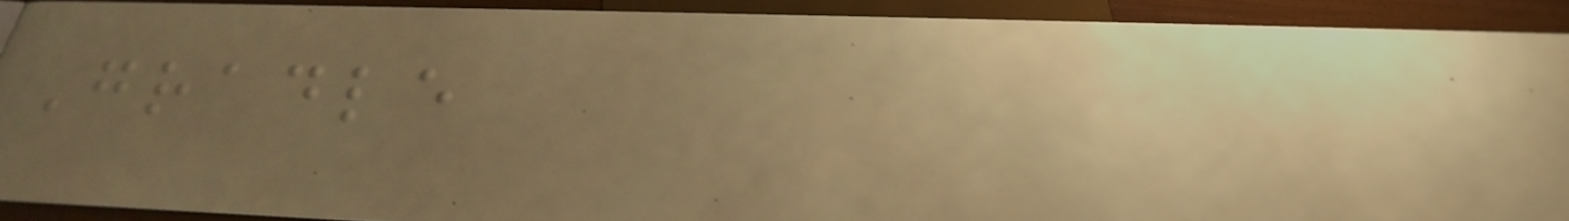Gradle
